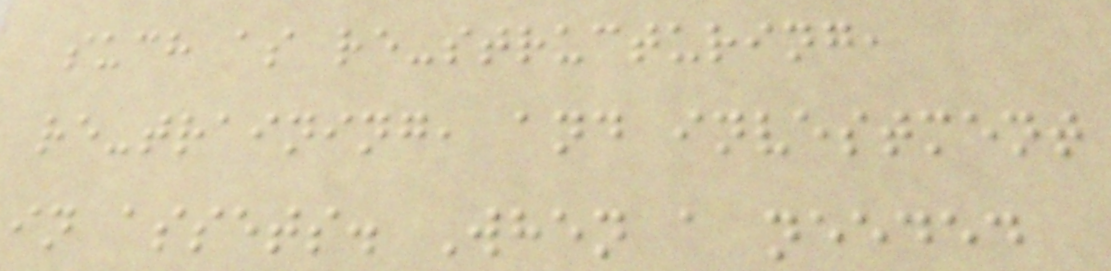such as re-structuring,
re-training, and investment
in assets. When a needed
